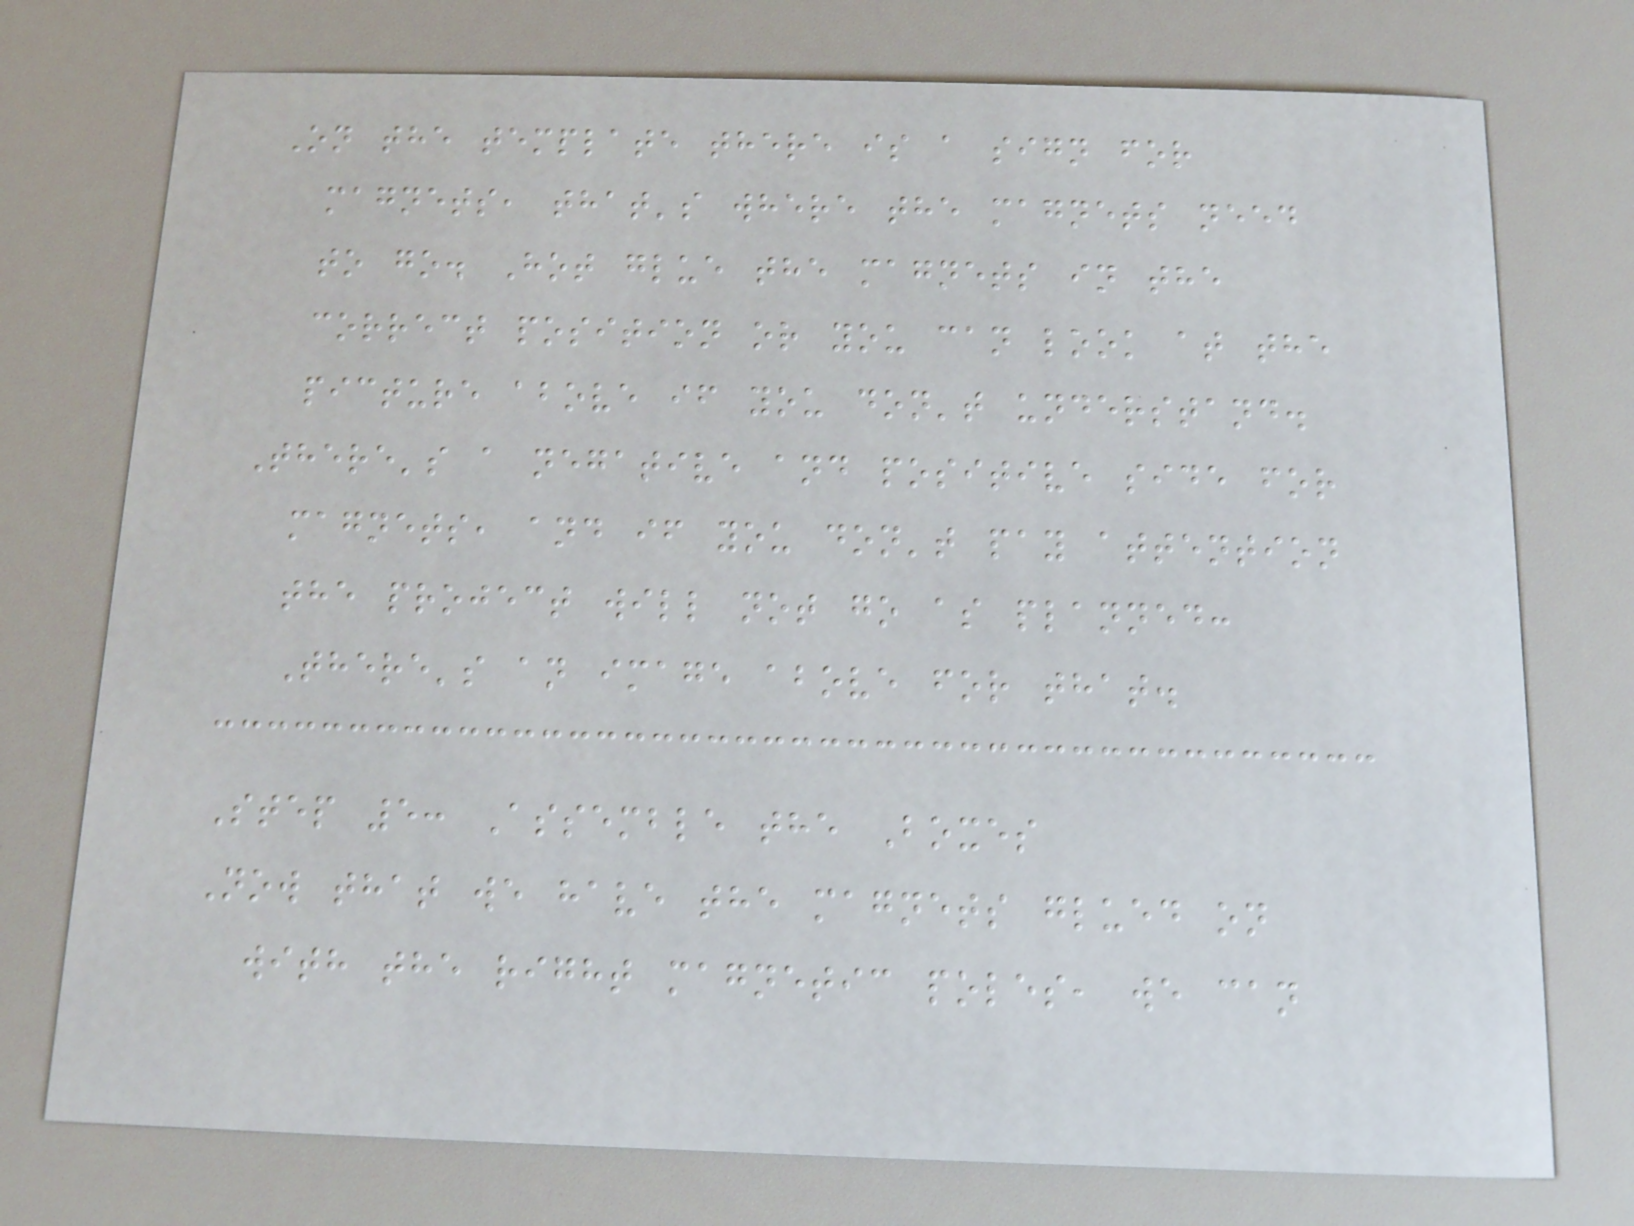On the template there is a sign for
magnets, that's where the magnets need
to go. Hot glue the magnets in the
correct position or you can look at the
picture above if you don't understand.
There's a negative and positive side for
magnets, and if you don't pay attention
the project will not go as planned:
There's an image above for that.
Step 5: Assemble the Boxes
Now that we have the magnets glued on
with the right magnetic poles, we can
